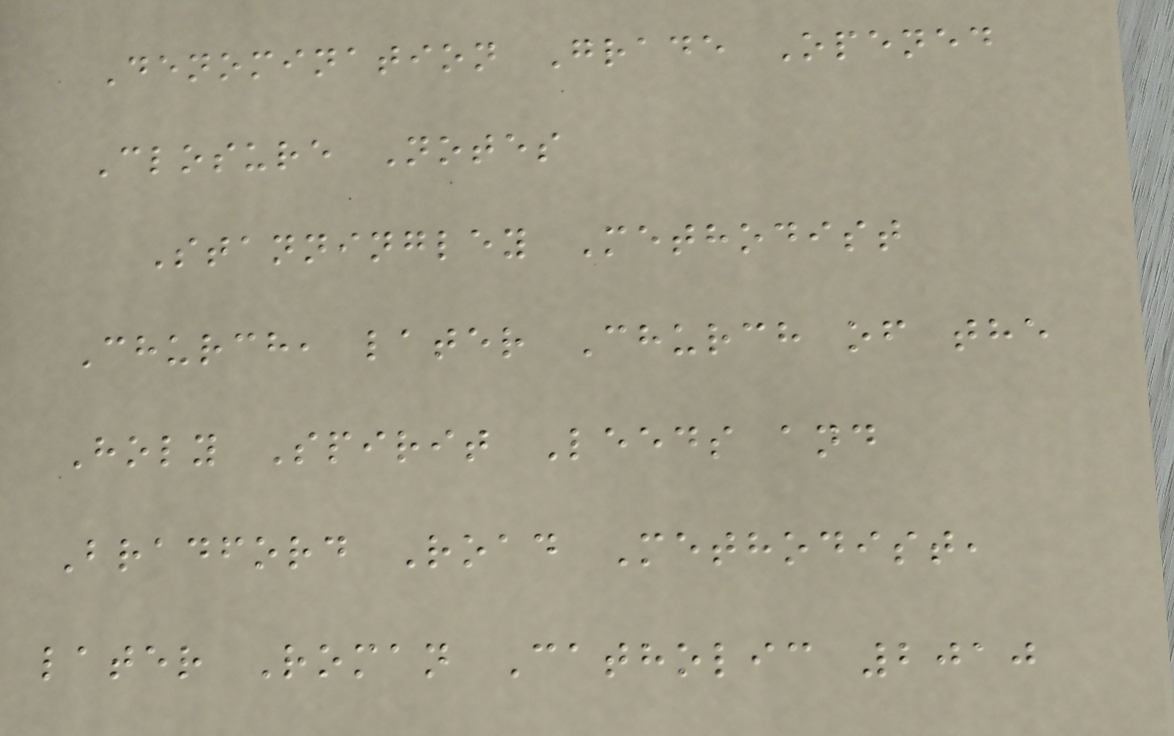Denomination Grade Opened
Closure Notes
Stanningley Methodist
Church, later Church of the
Holy Spirit Leeds and
Bradford Road Methodist,
later Roman Catholic 2010
